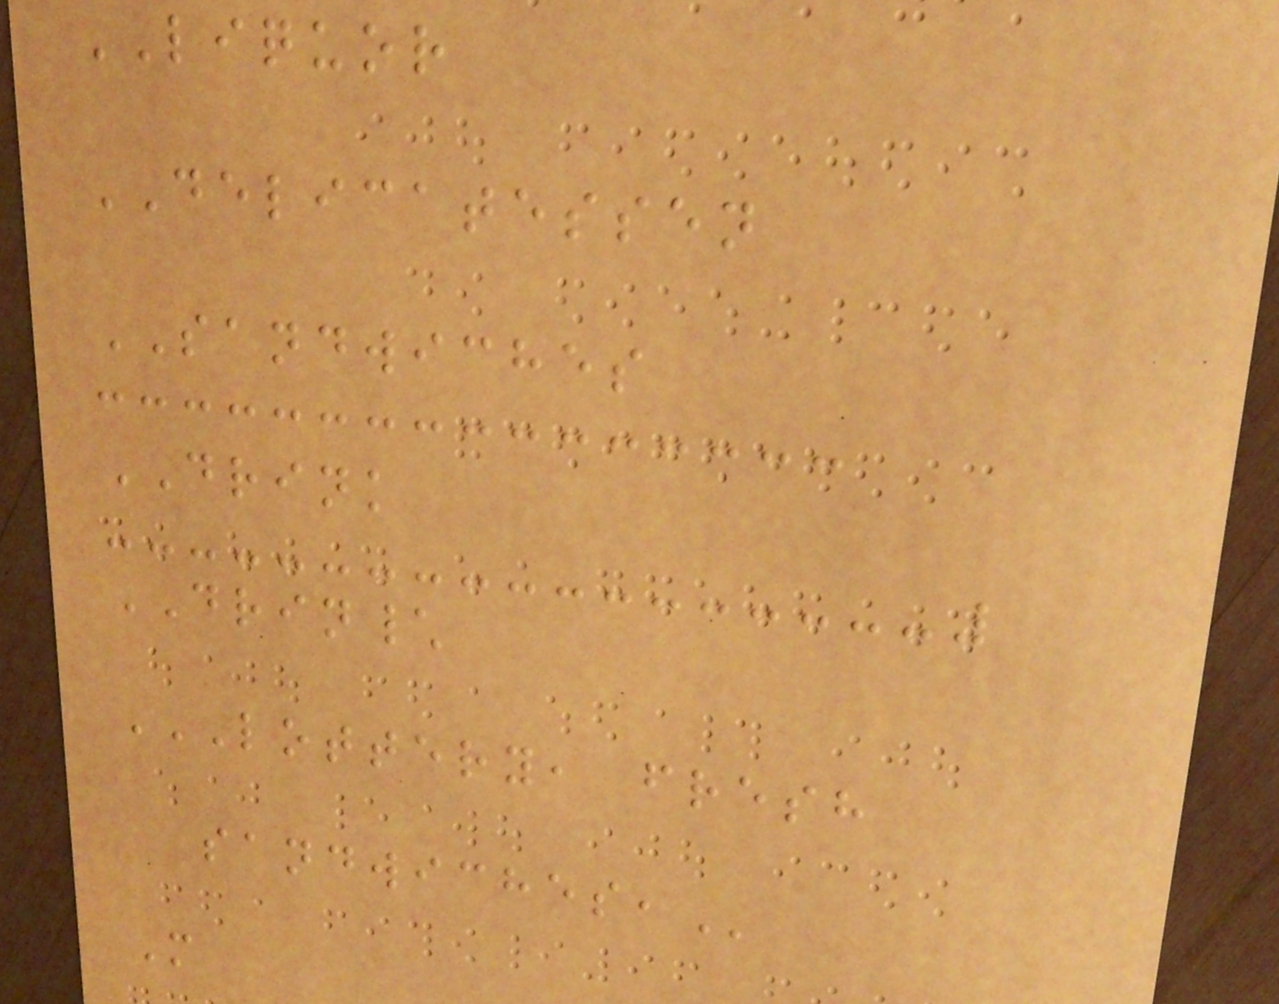LIQUOR
DELICATESSEN
SANDWICHES
DRINK
DRIN\
LOTTERY, FRESH
SANDWICHES,
M
